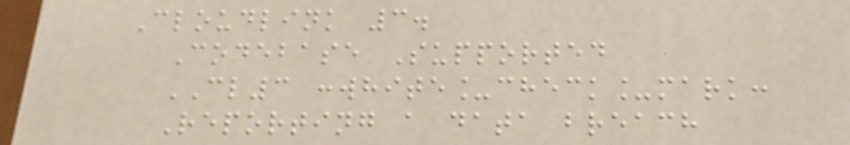Cloudlink 3.
Codebase Supported
CL3 :white_check_mark:
Reporting a data breach
